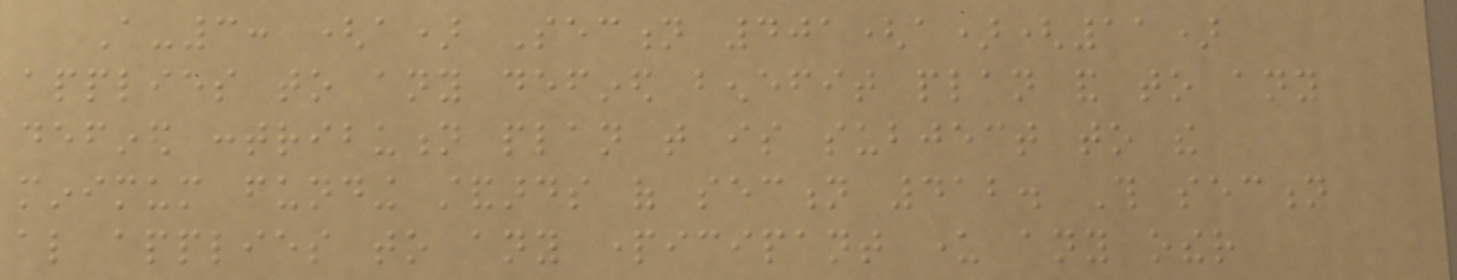A-3: (a) Section 401(a)(11)
applies to any defined benefit plan and to any
defined contribution plan that is subject to the
minimum funding standards of section 412. This section
also applies to any participant under any other
